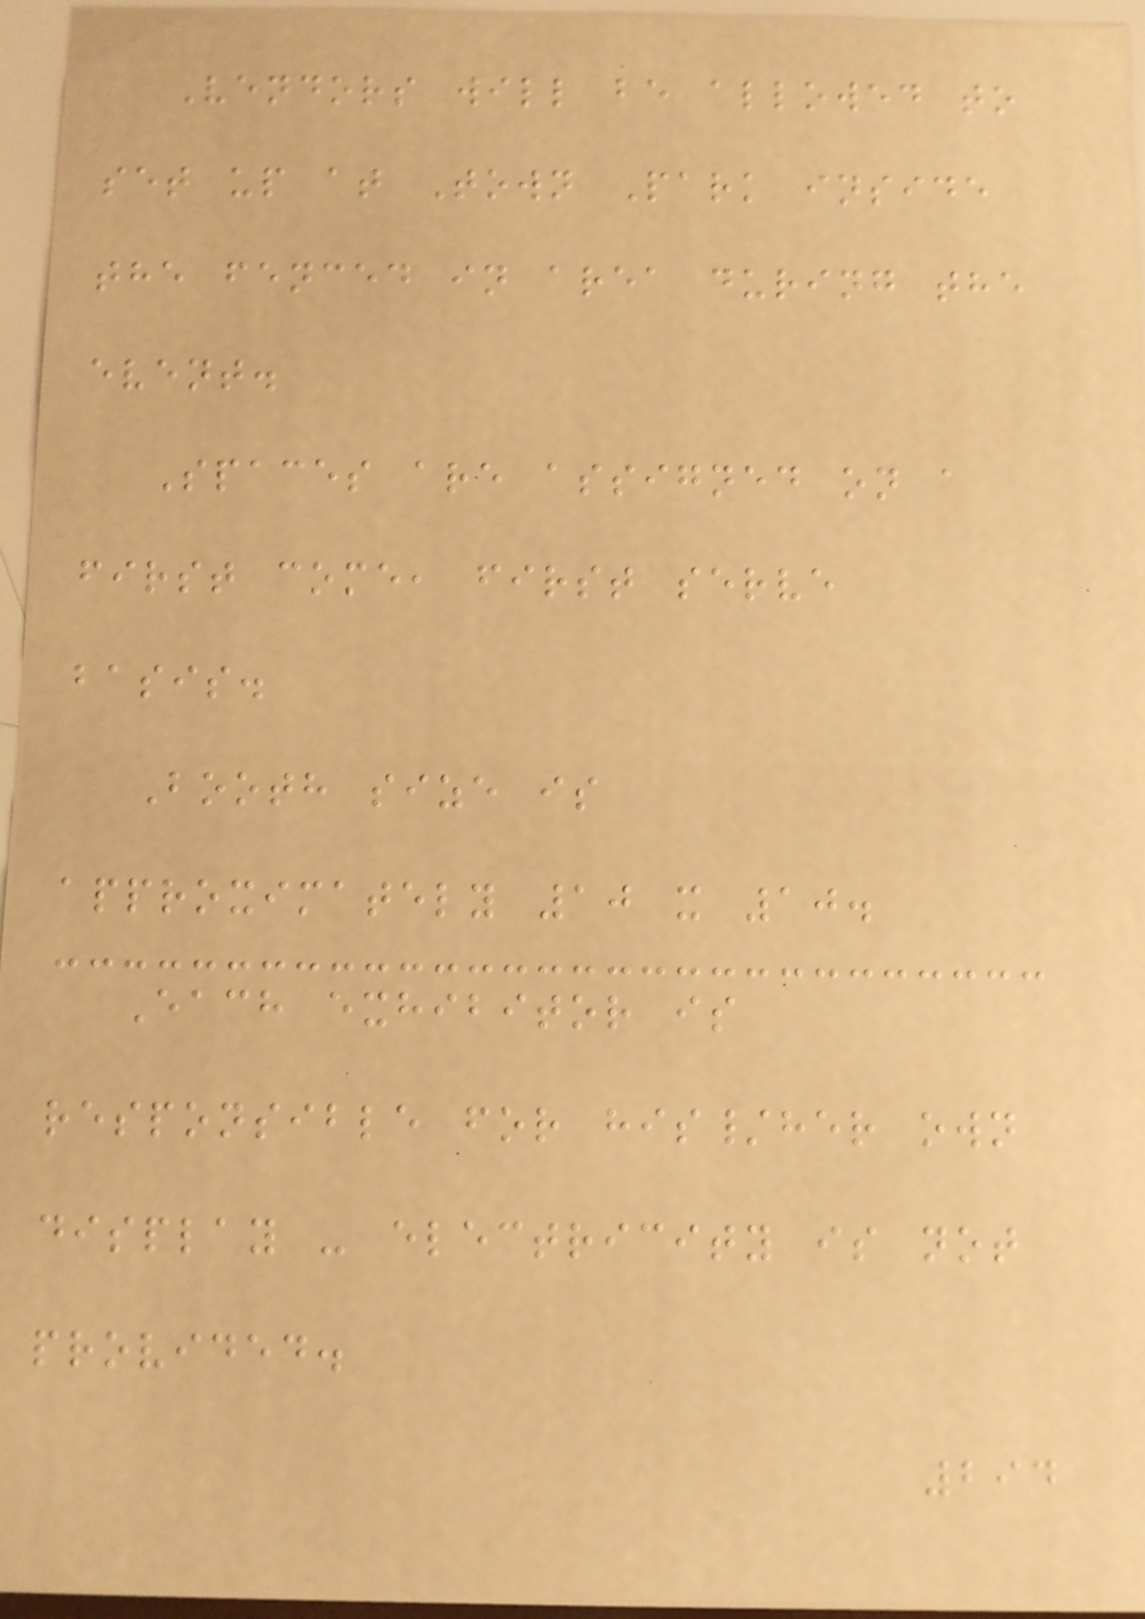Vendors will be allowed to
set up at Town Park inside
the fenced in area during the
event.
Spaces are assigned on a
first come, first serve
basis.
Booth size is
approximately 10 x 10.
Each exhibitor is
responsible for his/her own
display - electricity is not
provided.
294
